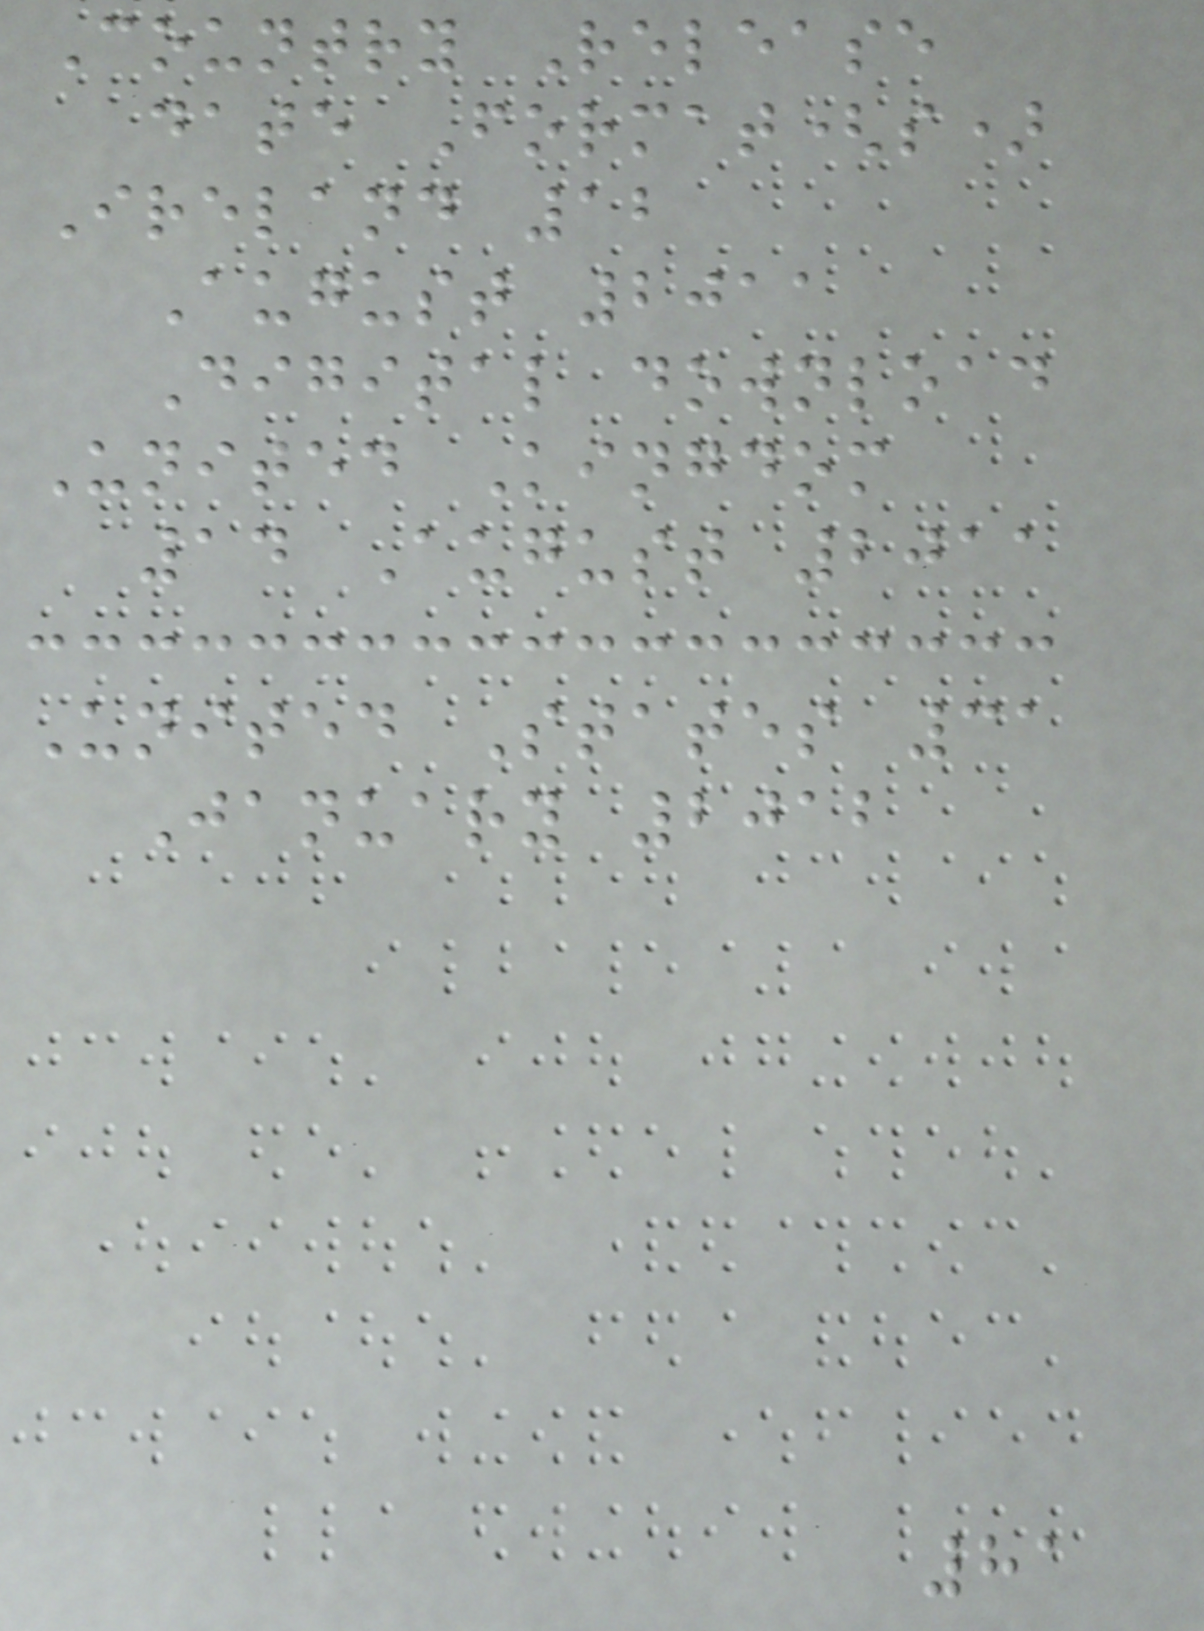Country Release
date Format(s)
Ireland 12
August 2011
Digital download
United Kingdom
14 August 2011
United States 31
January 2012
81
